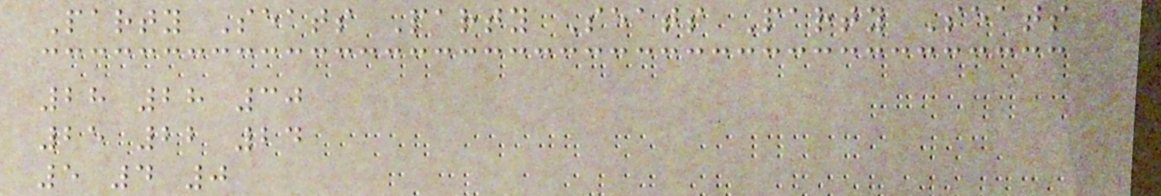Party Seats Party Seats Party Seats
28 28 30
25 22 24
5 4 0
